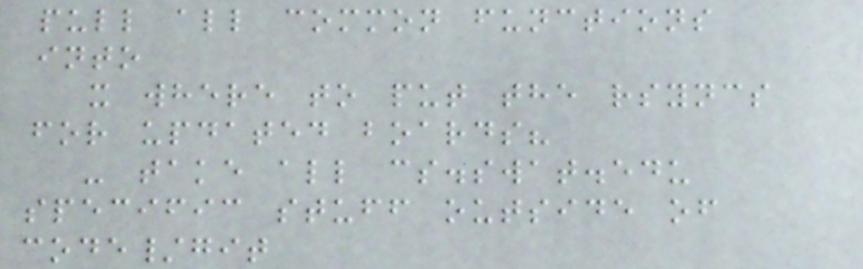pull all common functions
into
x where to put the rsyncs
for updated boards?
- take all cs.swat.edu
specific stuff outside of
code/git
